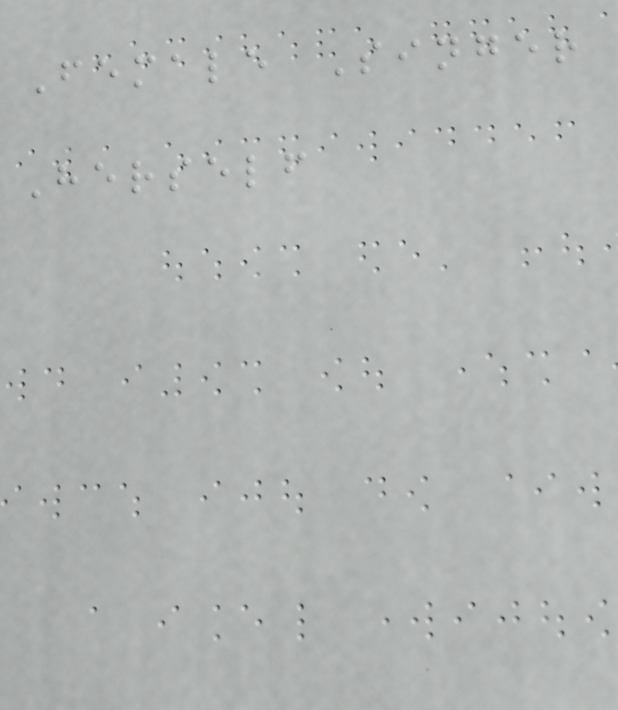Female Singer
Herself
